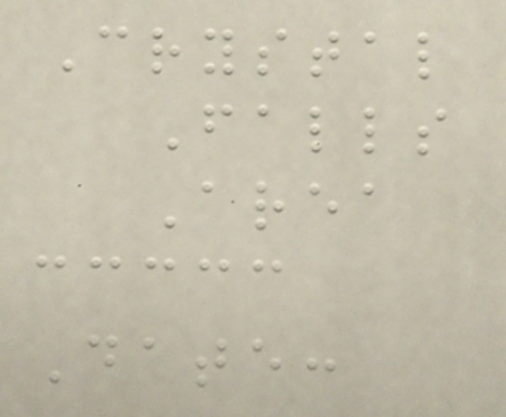Crystal
Falls
Area
Date:
